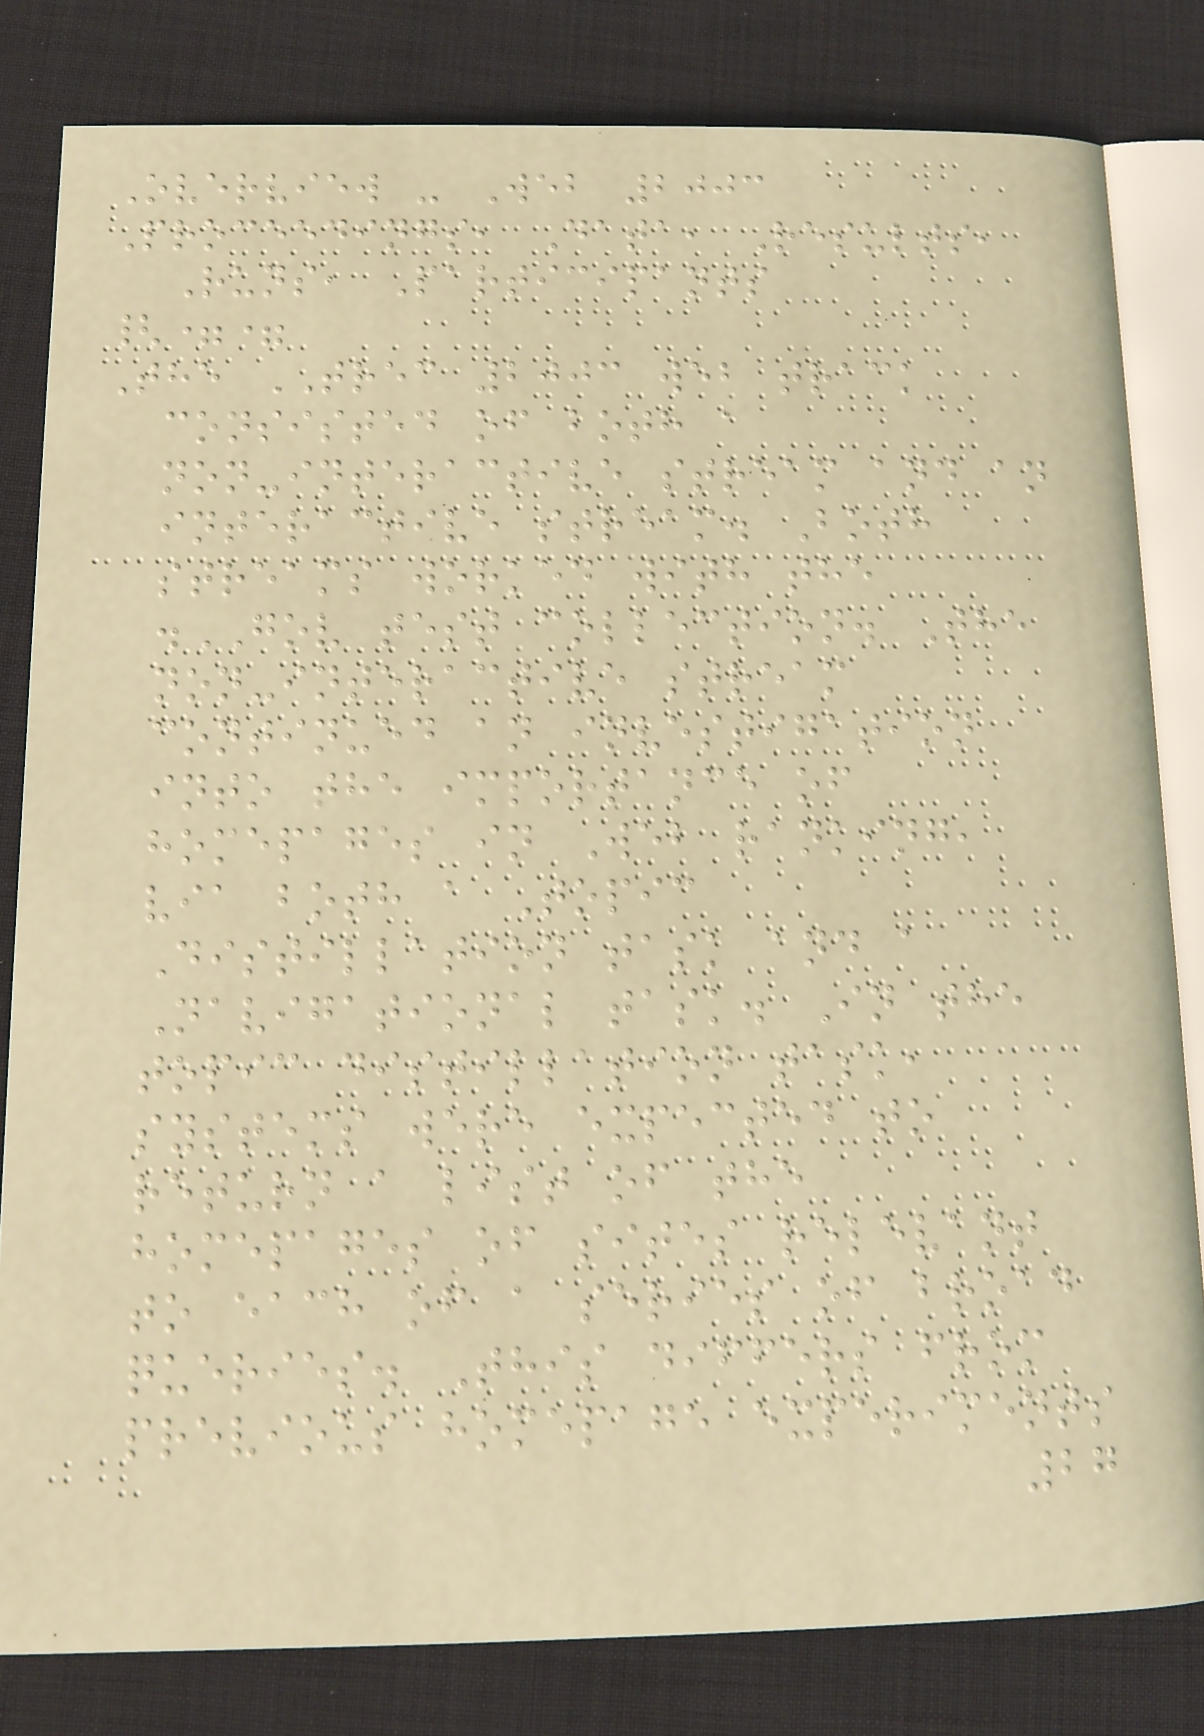Overview - Web 2003
Proceedings, Data, Results,
Runs, Participants
{==
The TREC 2003 web track
consisted of both a
non-interactive stream and an
interactive stream. Both
streams worked with the
.GOV test collection. The
non-interactive stream
continued an investigation
into the importance of
homepages in Web ranking,
via both a Topic
Distillation task and a
Navigational task. In the
topic distillation task,
systems were expected to
return a list of the
homepages of sites relevant
to each of a series of broad
queries. This differs from
previous homepage experiments
27
